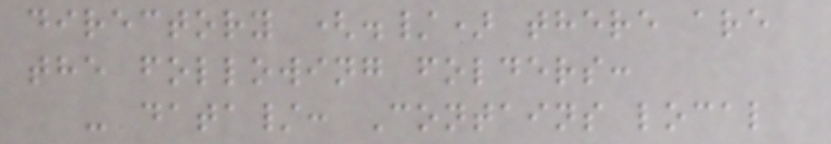directory (./) there are
the following folders:
- data/: Contains local
